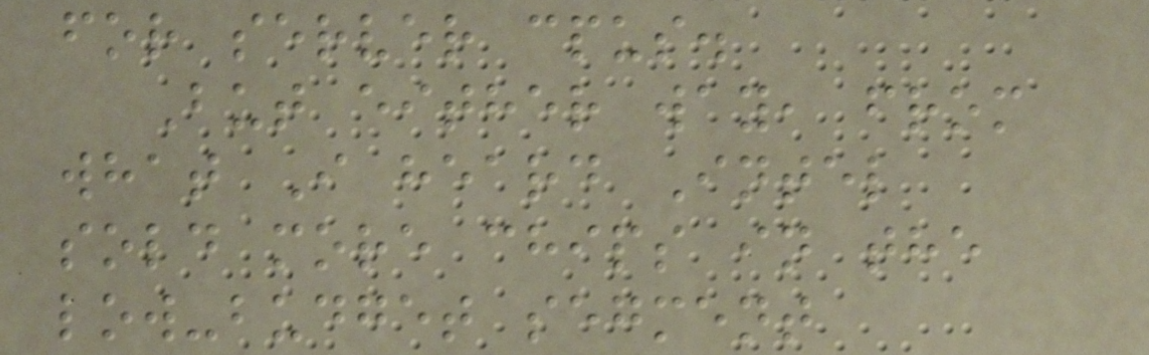for server cpus.
But either way, from
what I heard Intel
sold more chips in the
low-budget segment
